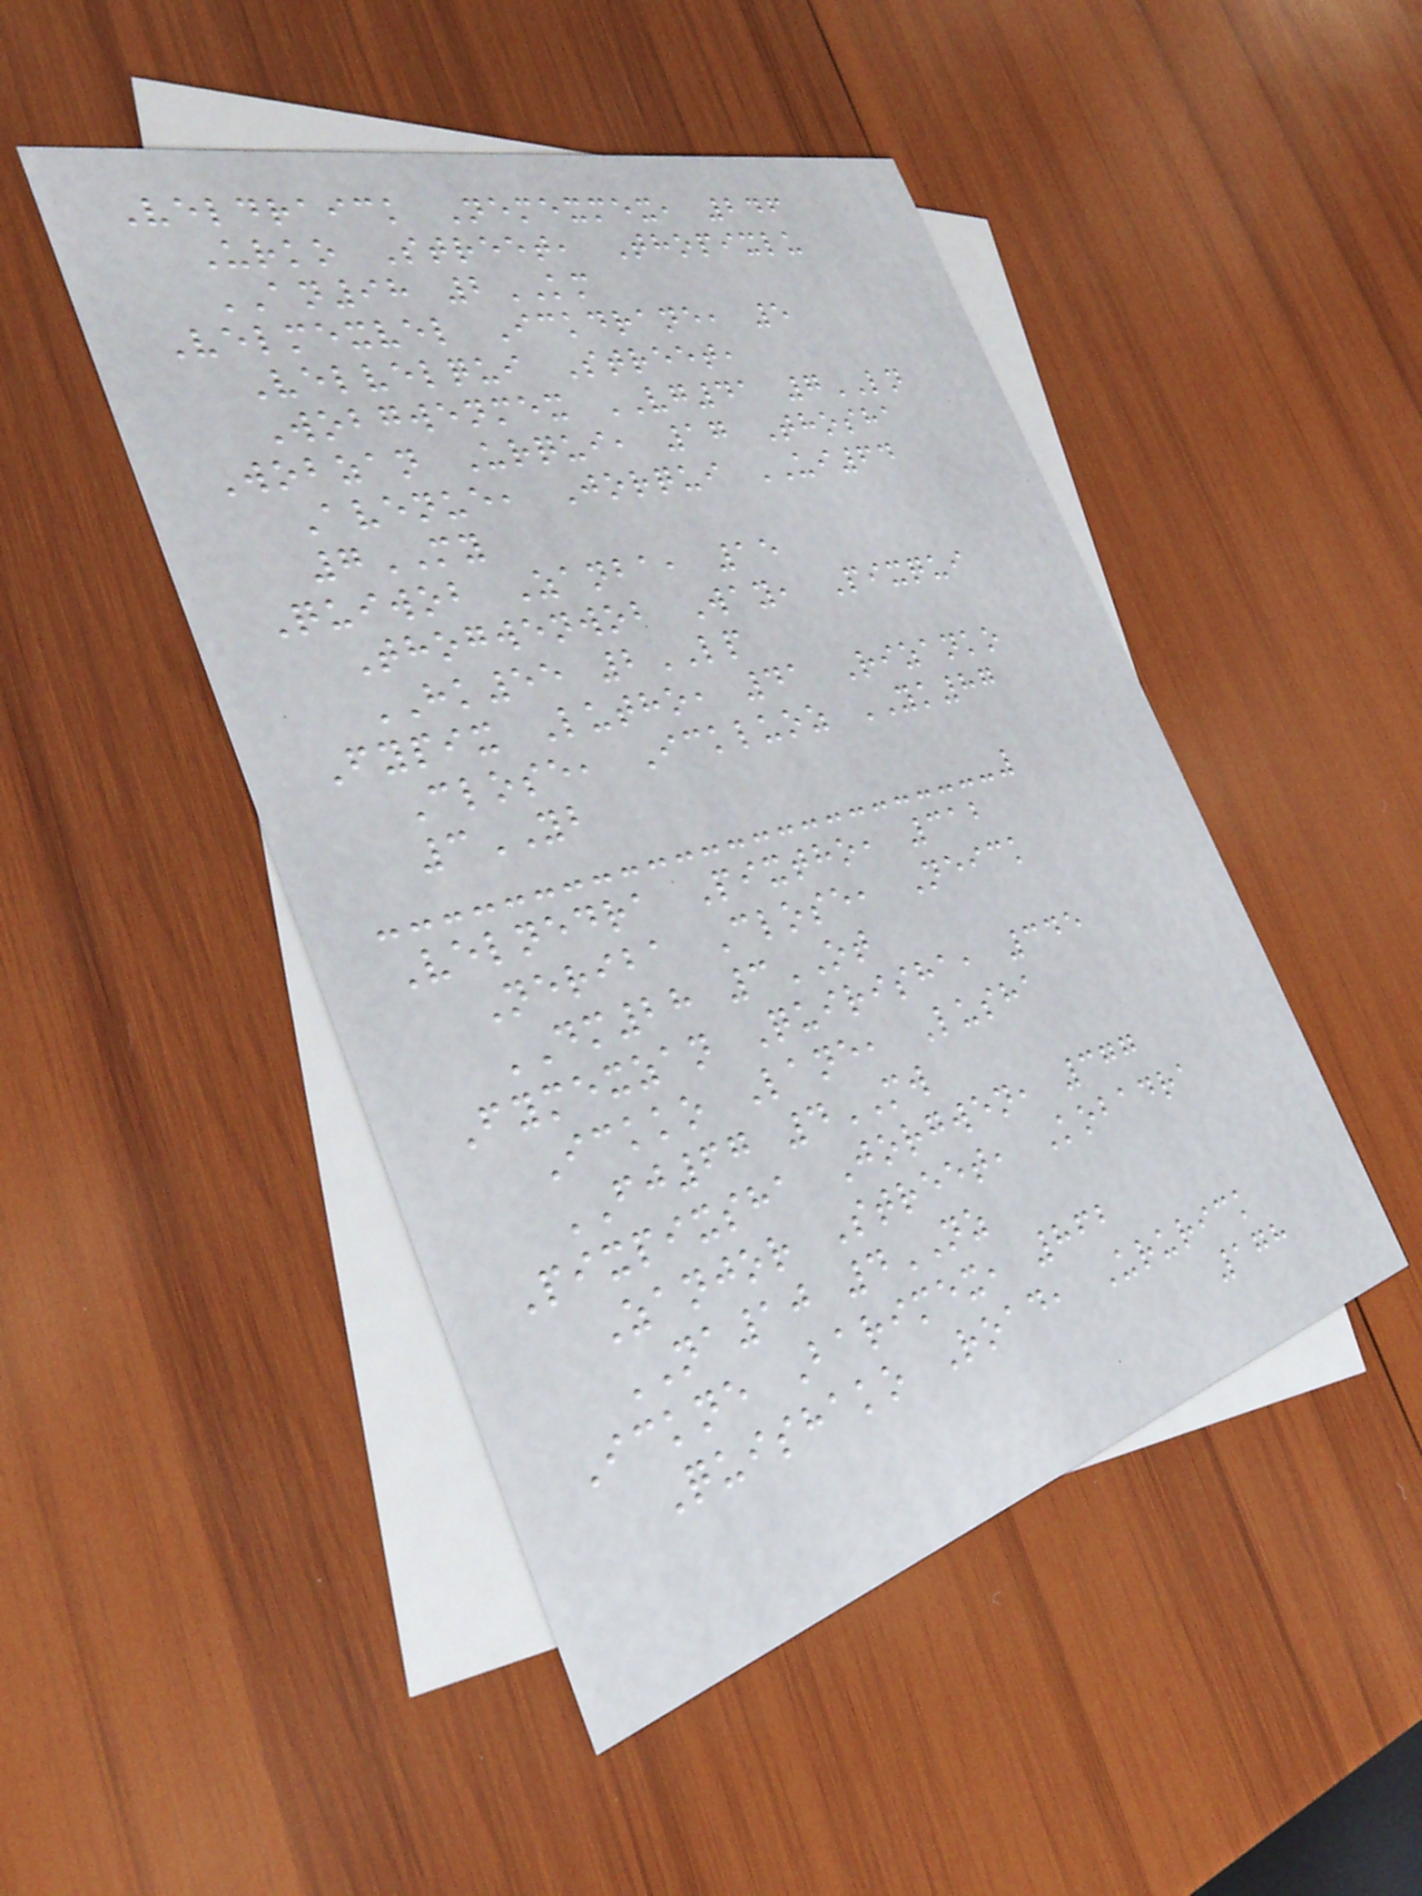Veldraick Nemexmex, 246
Urko Street, Thopixlu
AN98 2KM
Velmexvel Ickdrane, 5
Velvelqui Street,
Wobgwenmex VG41 7LN
Wobzan Urqui, 17 Thosha
Avenue, Jorqui UI64
7MY
Quiwob Zanba, 15
Thogwenwob Way, Pixqui
HK55 2LP
Fypix Lutho, 41 Rizanko
Close, Ickluoz YK87
3YB
Velnedra Pixtho, 312
Neriba Close, Neick
DM28 3OT
Fymexzan Quirisha, 345
Ickko Lane, Lusha
FJ67 4MW
Pixpixsha Jorgwen, 377
Zanjor Street, Kobadra
NA10 4NZ
Ickne Barimex, 862
Quishako Road, Ururick
178
